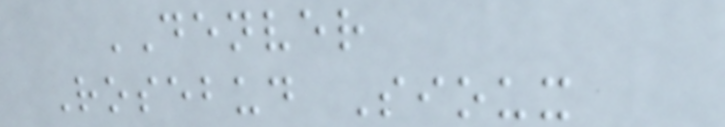DENVER
Rosebud Sioux
